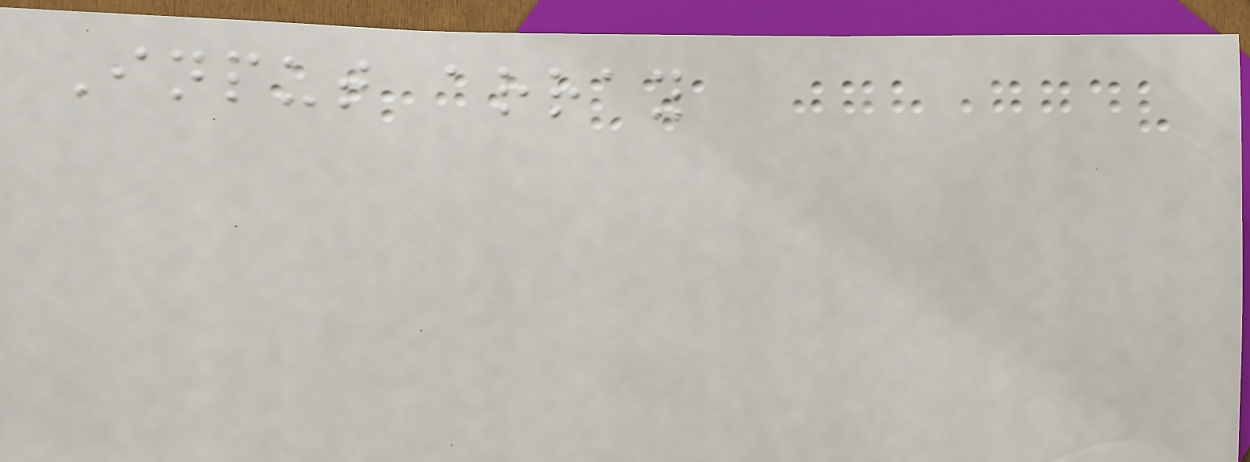Input array
